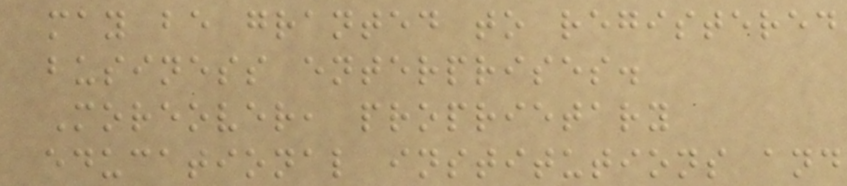may be granted to registered
business enterprises.
Moreover, proprietary
educational institutions and
